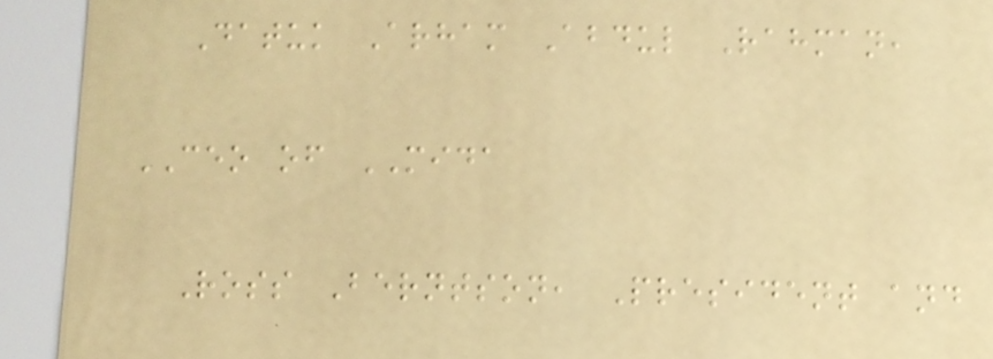Datuk Arham Abdul Rahman,
CEO of MIDA
Ross Berntson, President and
